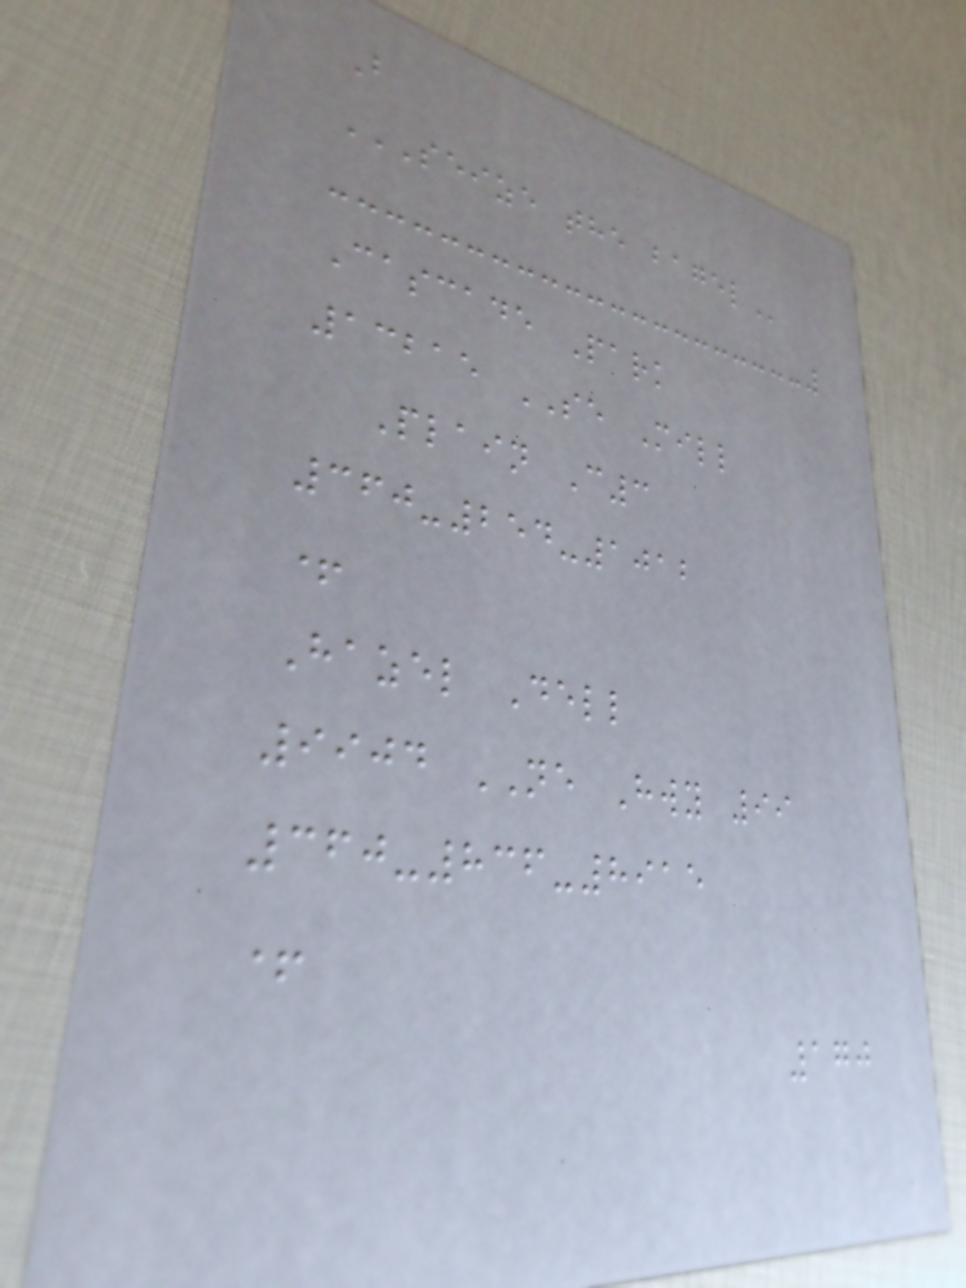B
SEIZE THE BAGEL
Cascade Park
13215 SE Mill
Plain C3
360-254-1012
+
Hazel Dell
9904 NE Hwy 99
360-836-8915
+
170
